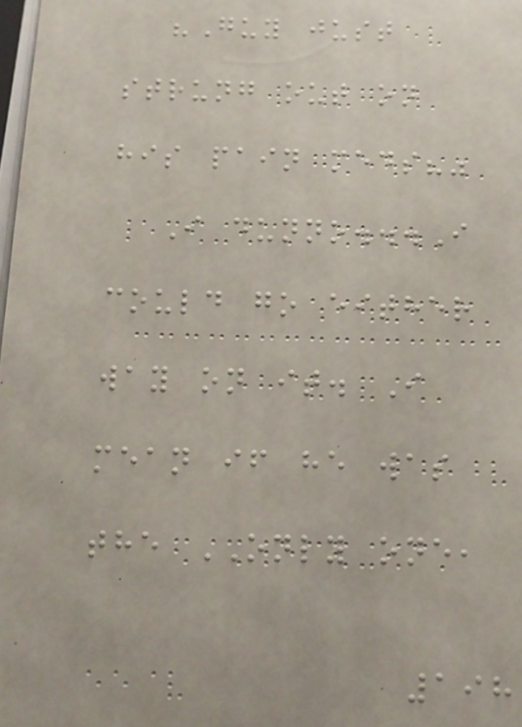"Guy just
strung out on
his pain meds?"
I dunno...I
could go either
way on it. I
mean if he was
the ONLY one,
198
